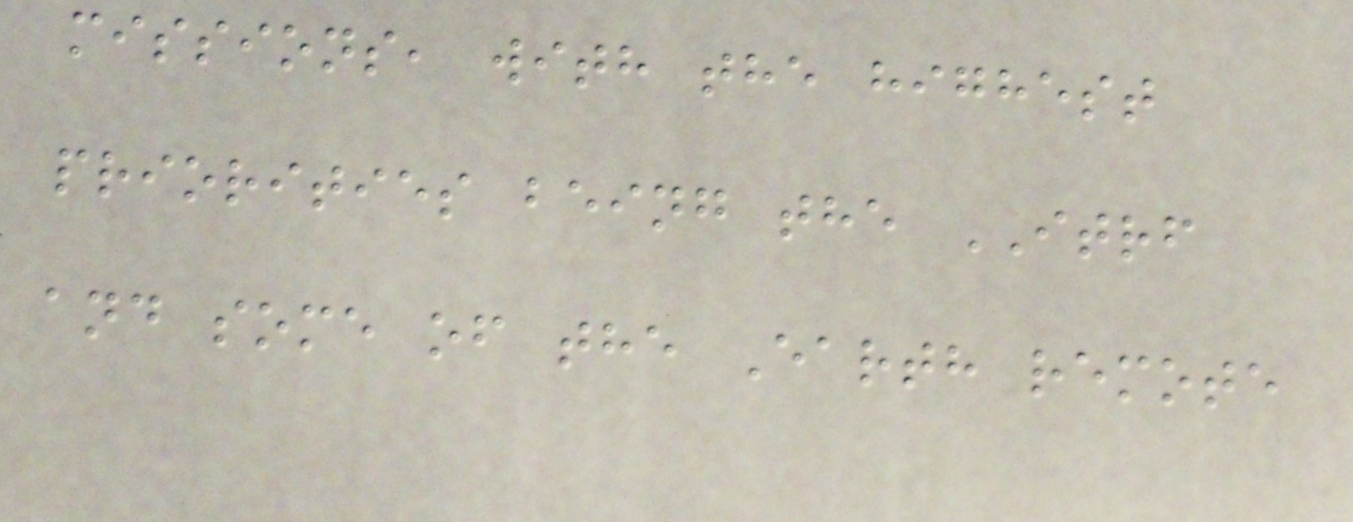missions, with the highest
priorities being the ITRF
and some of the Earth remote
